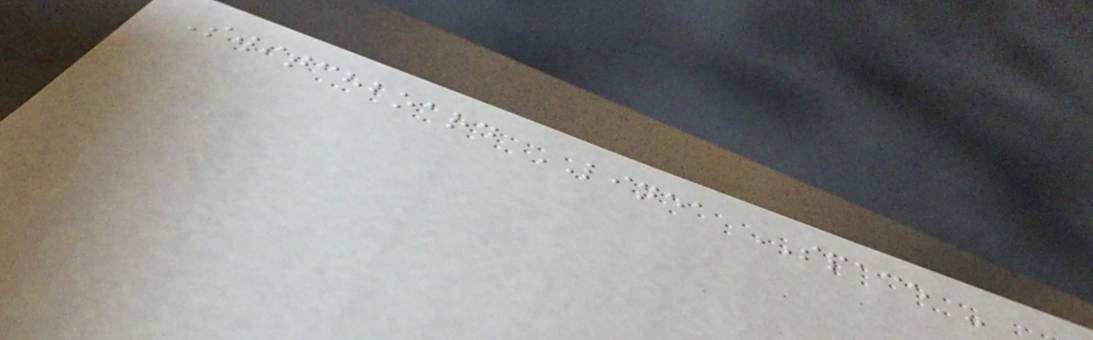Switchboard LINEA SPACE -
